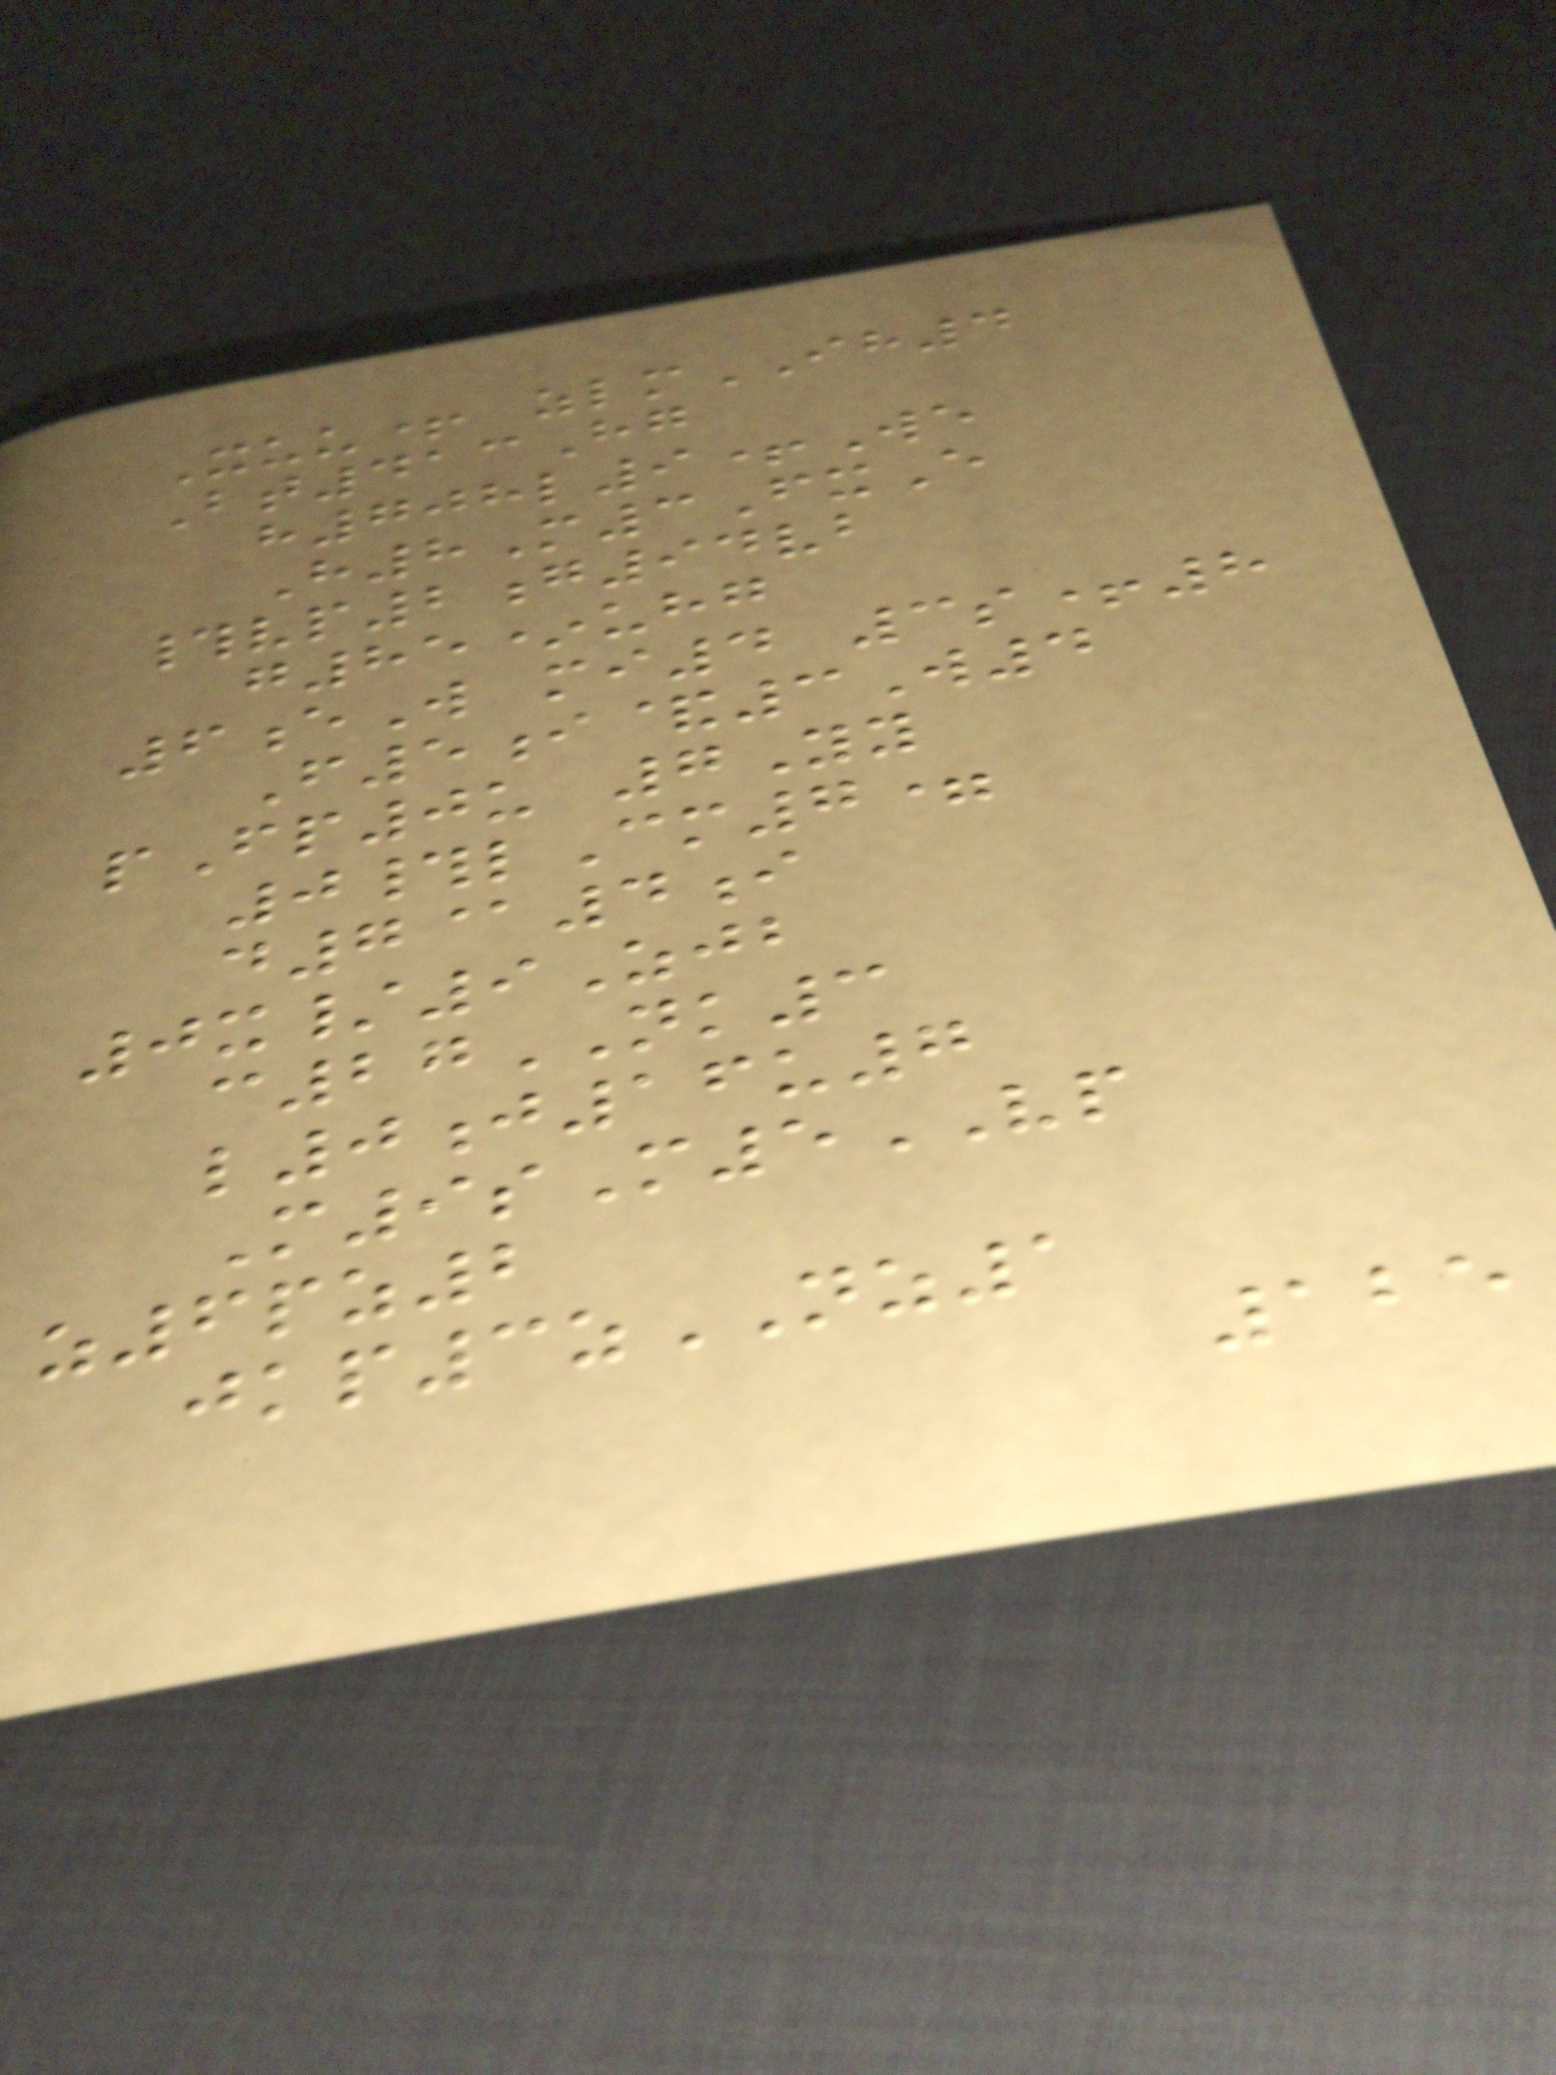Xuu+ zlmIH4
Bt413Hg
h708l9+We
H8M3FxE
#vp2g94vb
g85*uhg
6eW mi4 3s+8
F5i&3W4
pFp0u 7Yy
0#lCm7=
d7@4i
0x/9Zjb
c27NK3
l0j16u7
M9sM5VP
z6pz2
jkp3zNZ1
125
